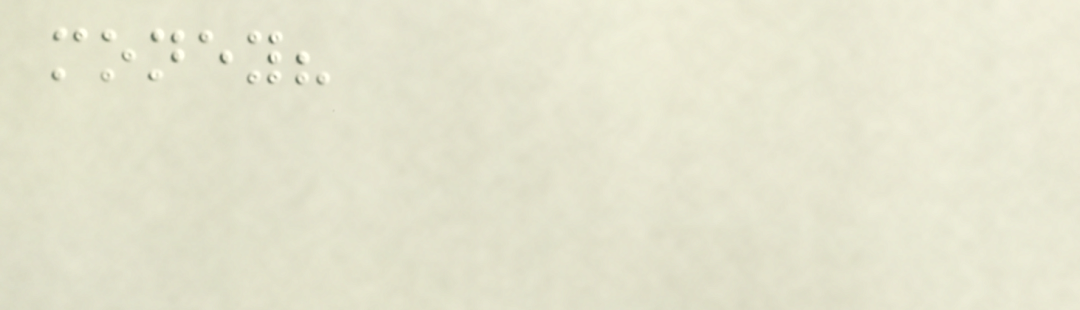money?
